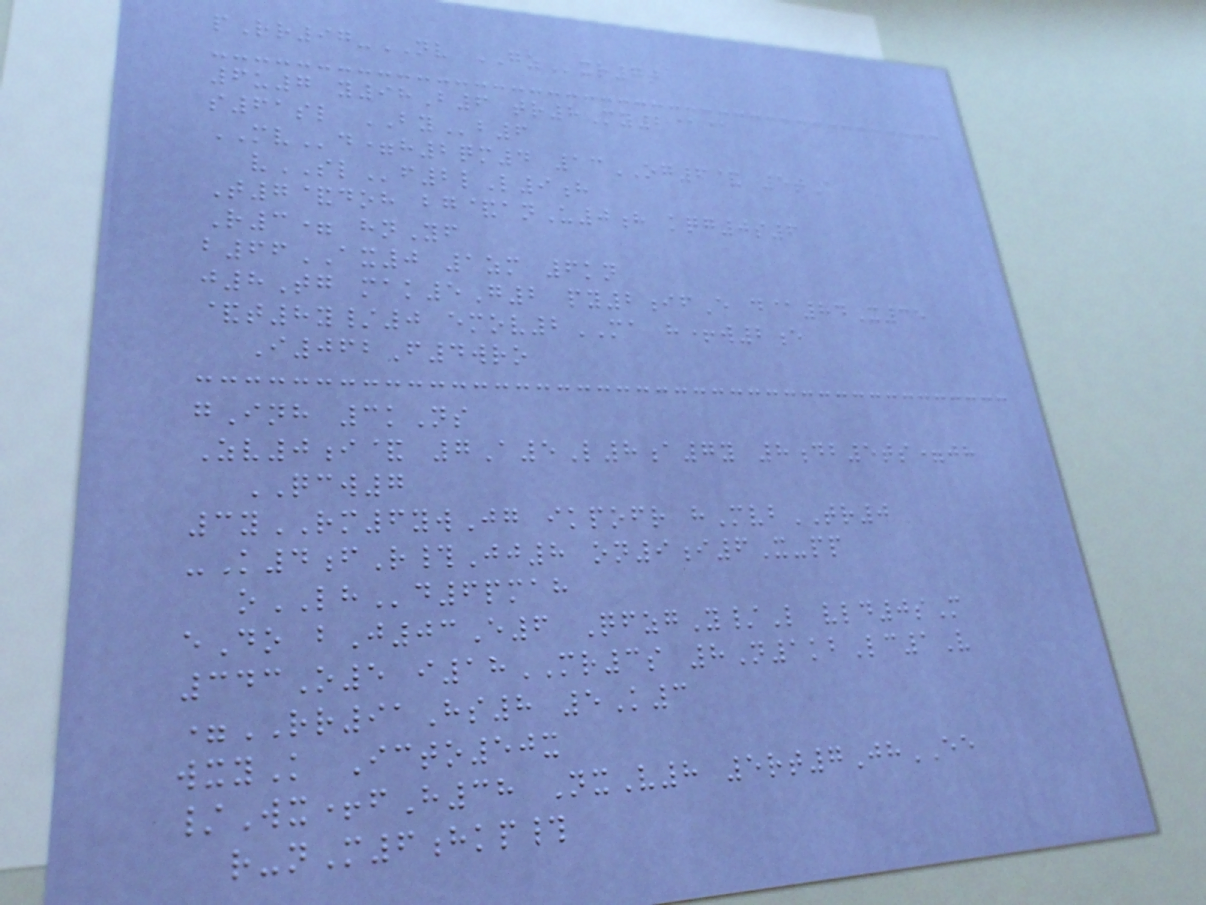pRr97-NV GZxr7t
6u7 y98B6 tr8My2@@
s61sl BYb6
MVd=h2qm4 13OG6& 5tA
vSLf2lL9h
T7&doh bg&anU0h kqg0s6
R3= hnYf
b66AX0 1zm 6kn
j8Tg mak5G2 py2ifE d@84X35
&t8y/0 emov2MA h+w2e
I062F4wro
gInh 3kNs
Zv0i& 7A5L8a7y 8db5ts=jh
QCW7
3yRM6ywJg ikpofr hMvbTR0
-K4fR#Jj8 on9i6X-pp
oLHd6pmah
eDo bJ03E6 QfzgY/L vld0sM
343O5 i18MR3s 8N1kbLc1V
=RR91Hs8 5K3
wxyK Icto50x
/Wx+fH38 NxV8 5rt7JhEE
r-nM6hkp#
